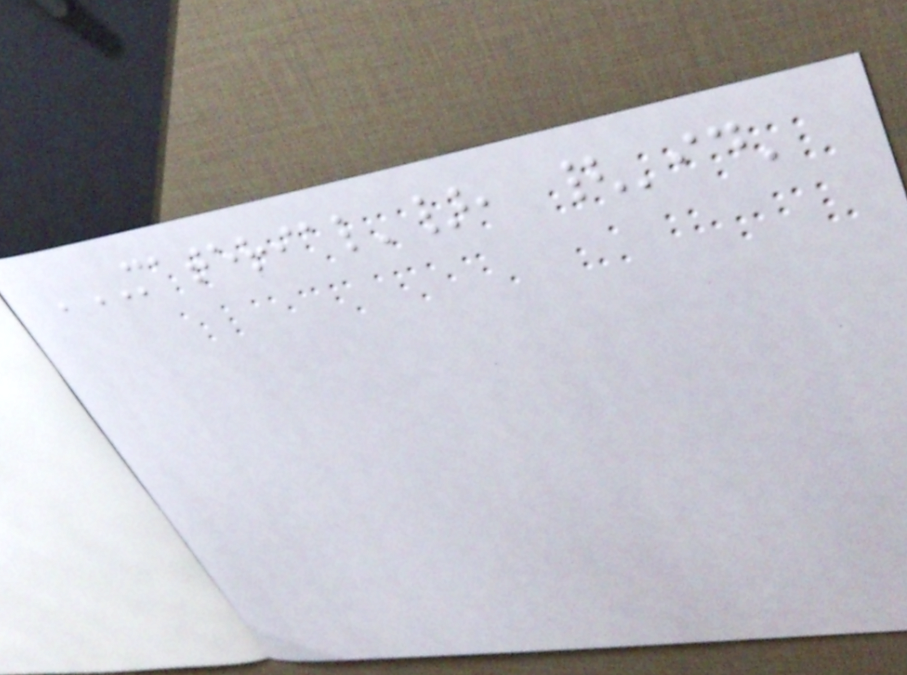'MATERIAL'}, {'id'
